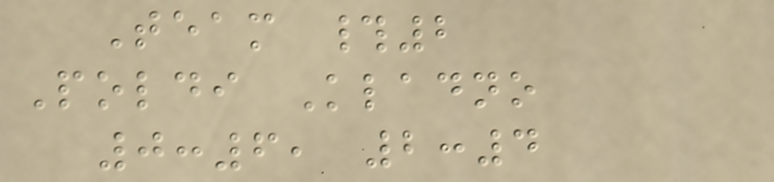Team #2
Poldi Kladno
0:6, 2:4
